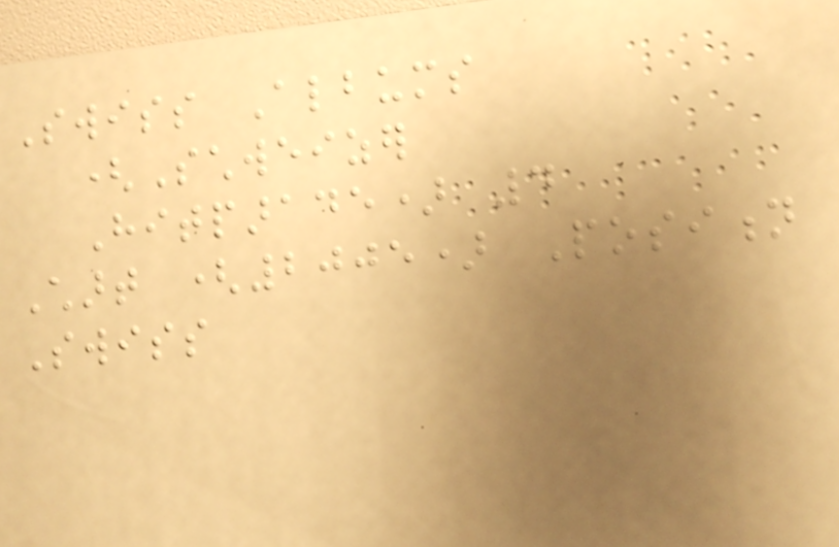Swiss Albums
(Schweizer
Hitparade) 4
Chart (2005) Position
Swiss
